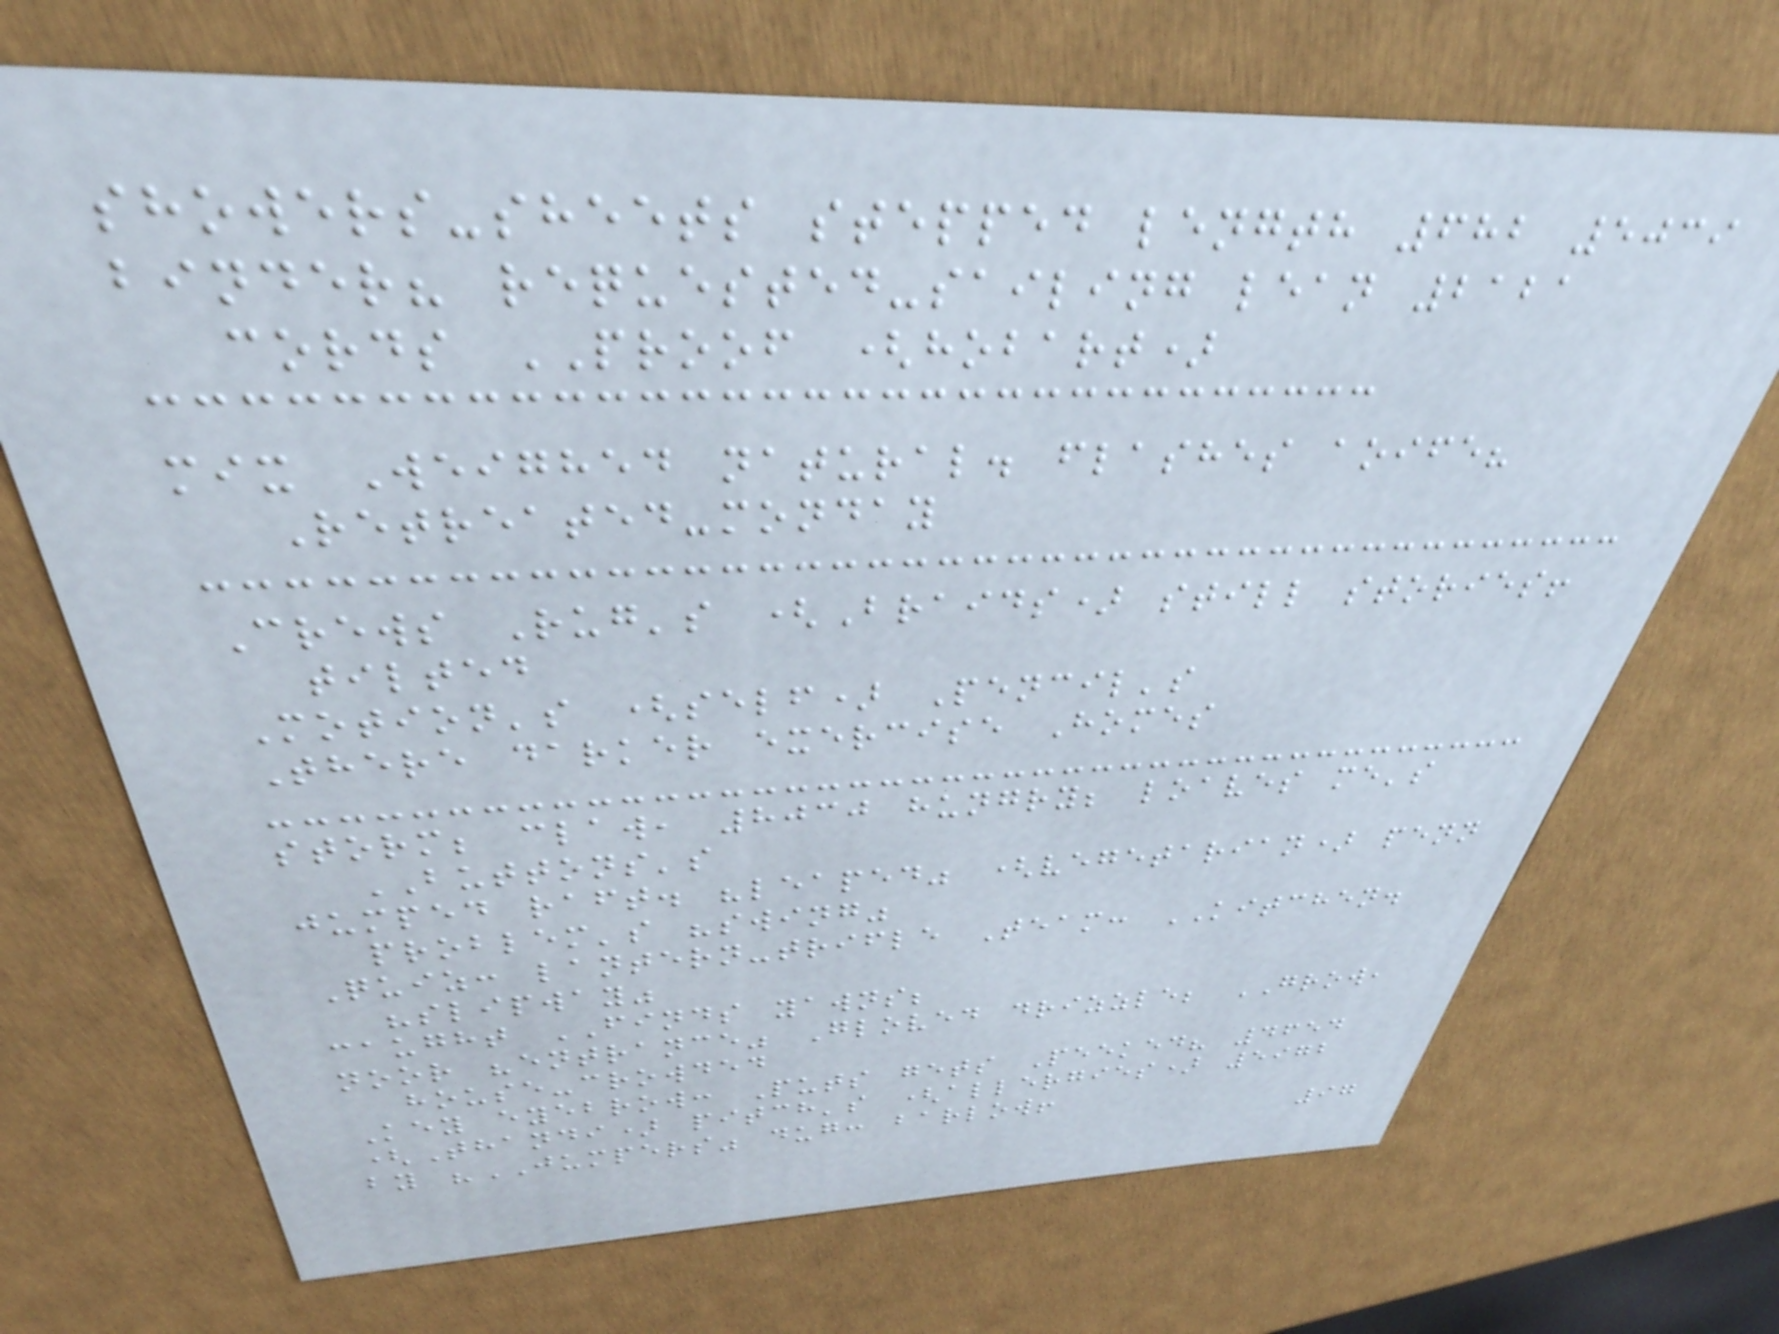showers-sheets stepped length 682 5039
binder? requested-sailing lean 2121
cords PROOF (hobart)
mix Weighed natural. flashes aoife?
Retreated-monday
Crews Rug's (Braids) still stories!
tilted
Motion's (self) Pencil's
There darker exercise Homes
storm; claw, 8030 hungry; loaves me's
BUTTONS's
jumped raft. "leaped" (vegetarian) penn
problem's "swing"
Quiz: lantern-trifle Team: KITCHEN.
"slipway"
caught FINDS yawns;
noor "entrance" Gloved drizzle; GROW,
house-crowded
Key eyebrow: Puts gets Peeked? 4654
(Thandi) pitch's (allergies) 5972
by "JUMPERS" dug: barlow!
97
